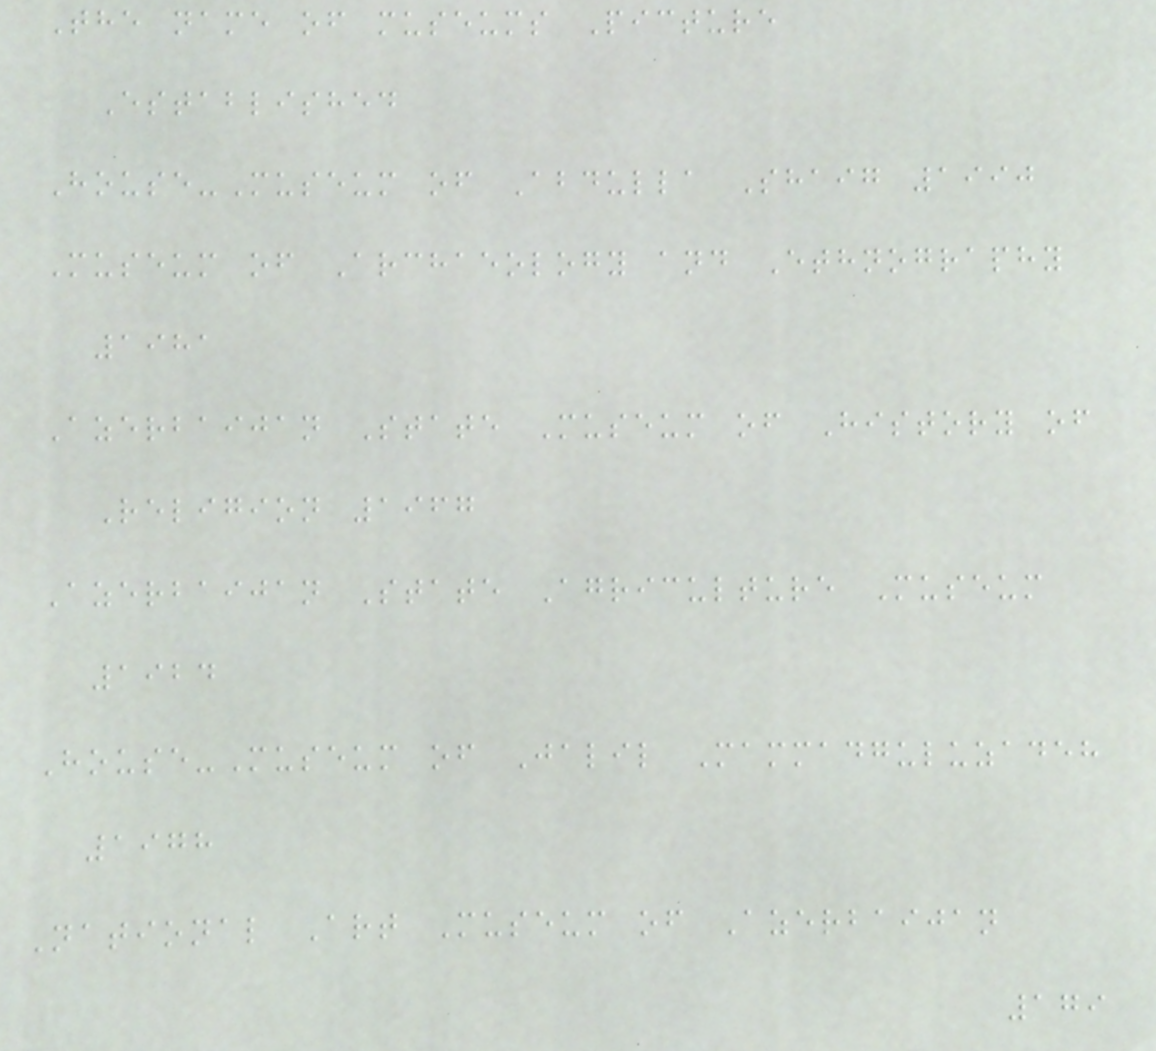The name of museums Picture
Established
House-Museum of Abdulla Shaig 1990
Museum of Archaeology and Ethnography
1981
Azerbaijan State Museum of History of
Religion 1967
Azerbaijan State Agriculture Museum
1924
House-Museum of Jalil Mammadguluzadeh
1978
National Art Museum of Azerbaijan
179
